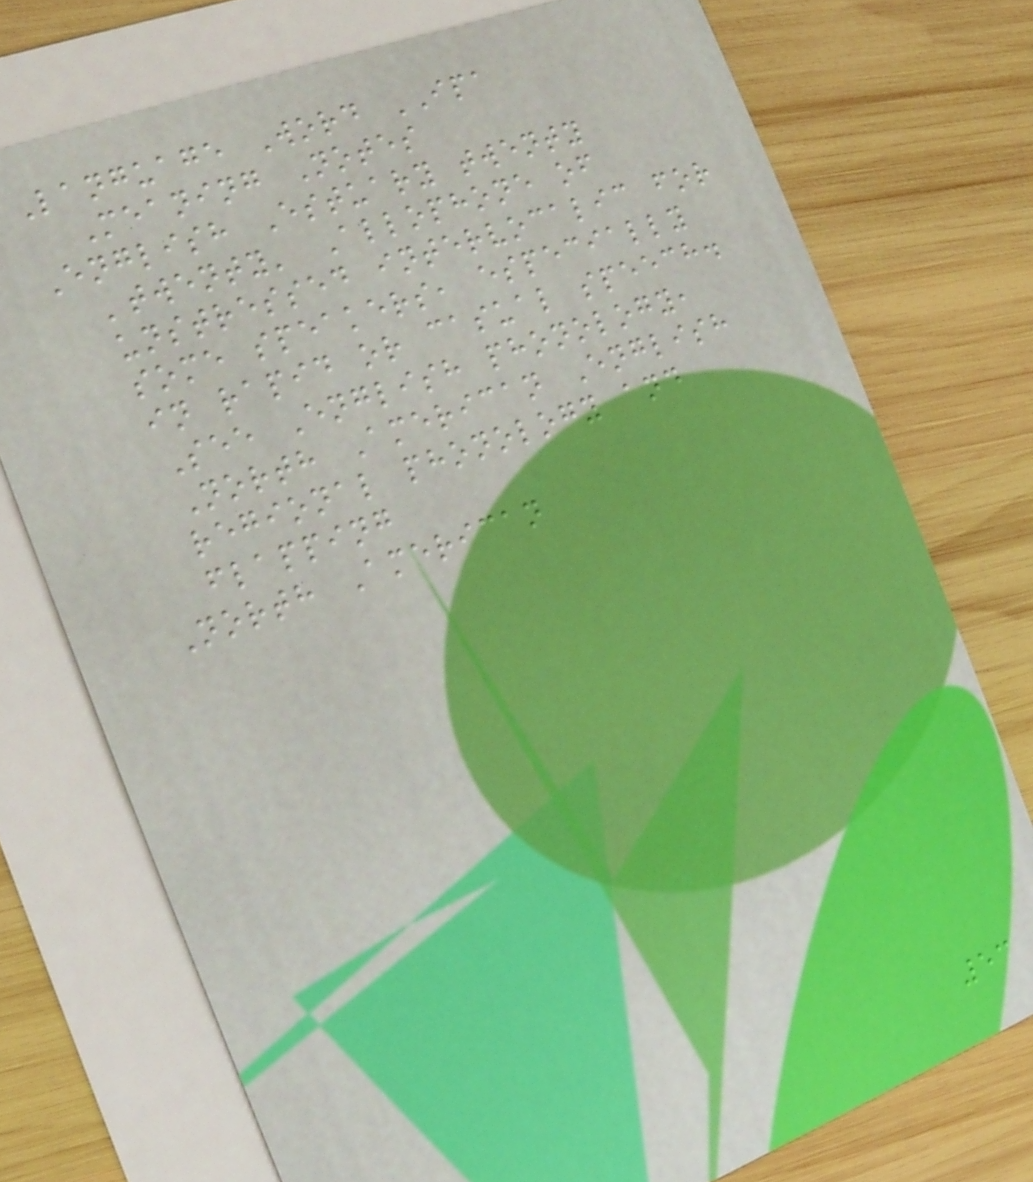Language Word IPA
Meaning Notes
English Estuary twenty
'twenty' Allophone of
unstressed intervocalic for
some speakers, especially
in rapid or casual speech.
See English phonology,
North American English
regional phonology and
flapping
North American
53
